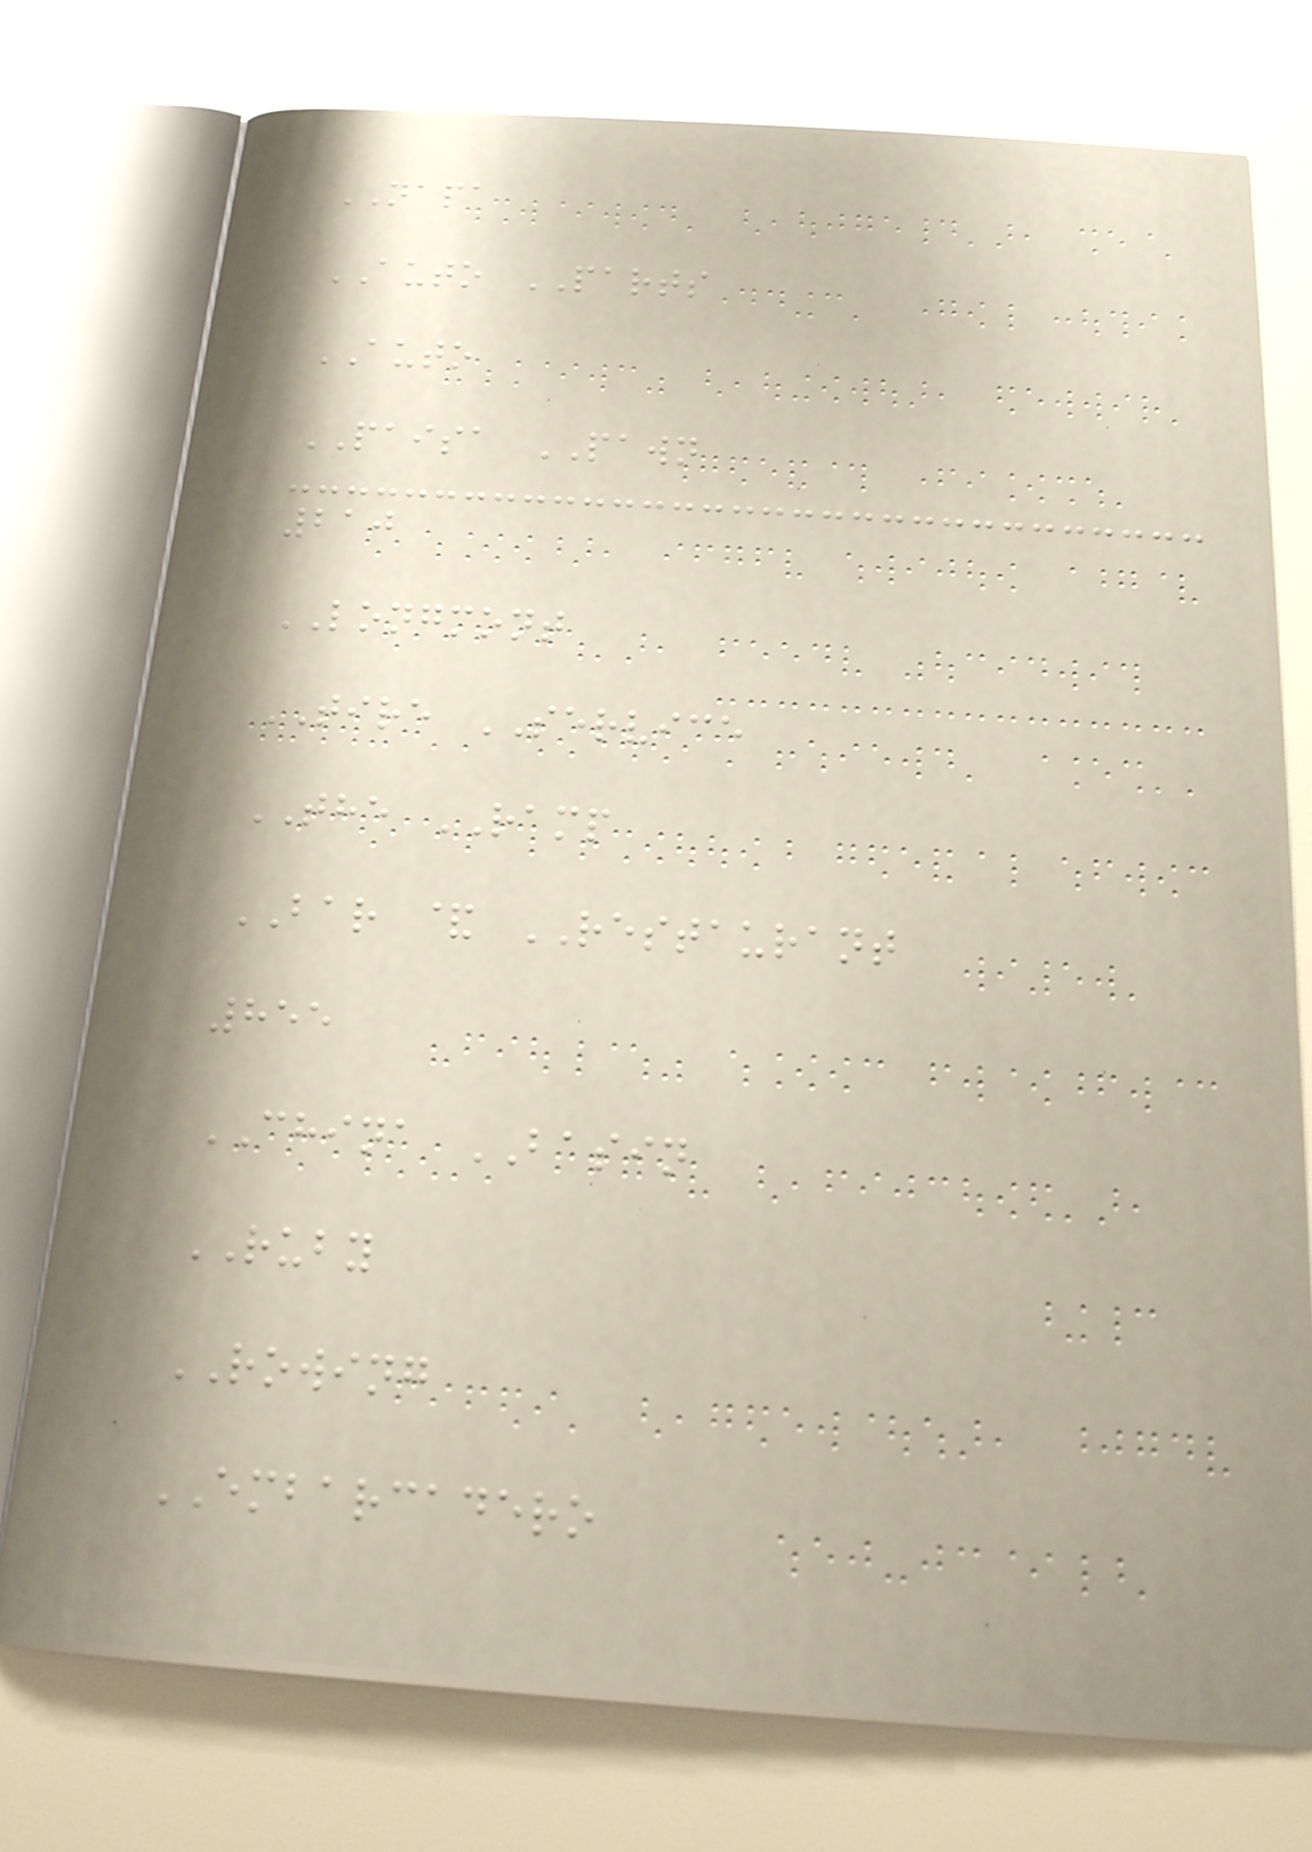NAPA
AUTO PARTS
AUTO
PAISA PAWN
210
LONGMONT
TIRE SERVICE
THE RAMP
BAR & RESTAURANT
855
CHINA BASIN
RUBY
ROWING
EMBARCADERO
